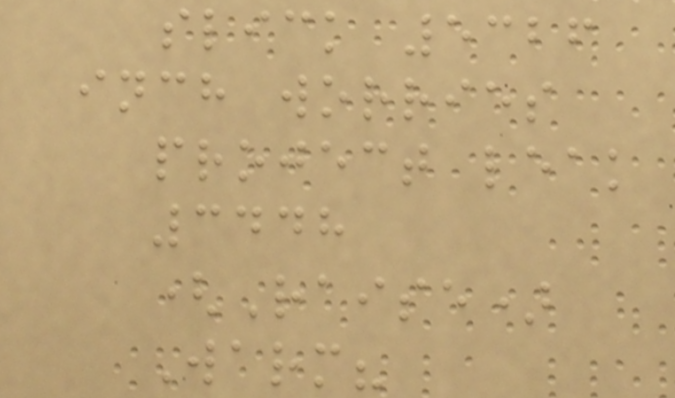slick 5326
inch worries
project leak
3448
(Raise)
Warm?
